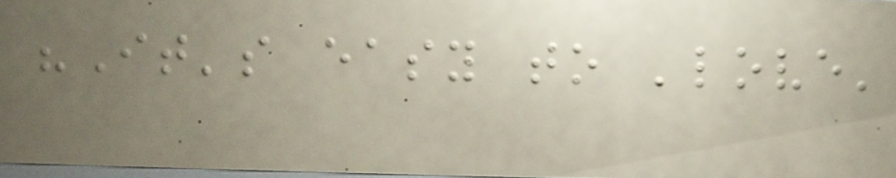"It's easy to 'love'
